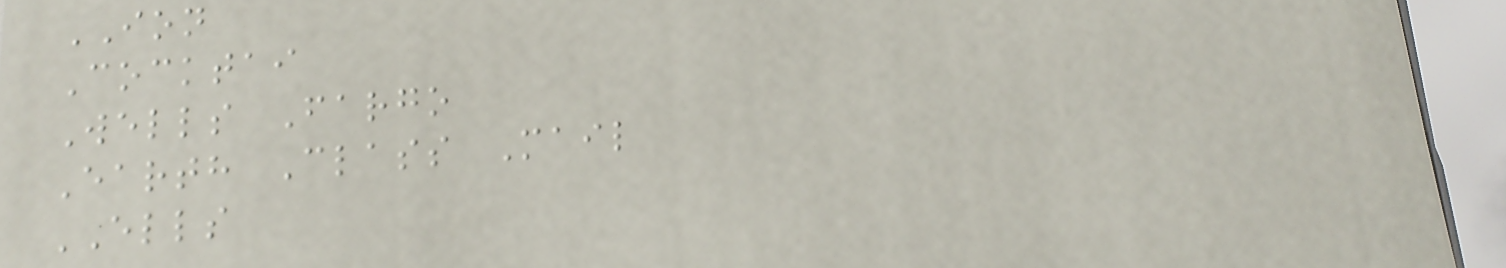ION
Cocktai
Wells Fargo
Earth Class Mail
ELLS
